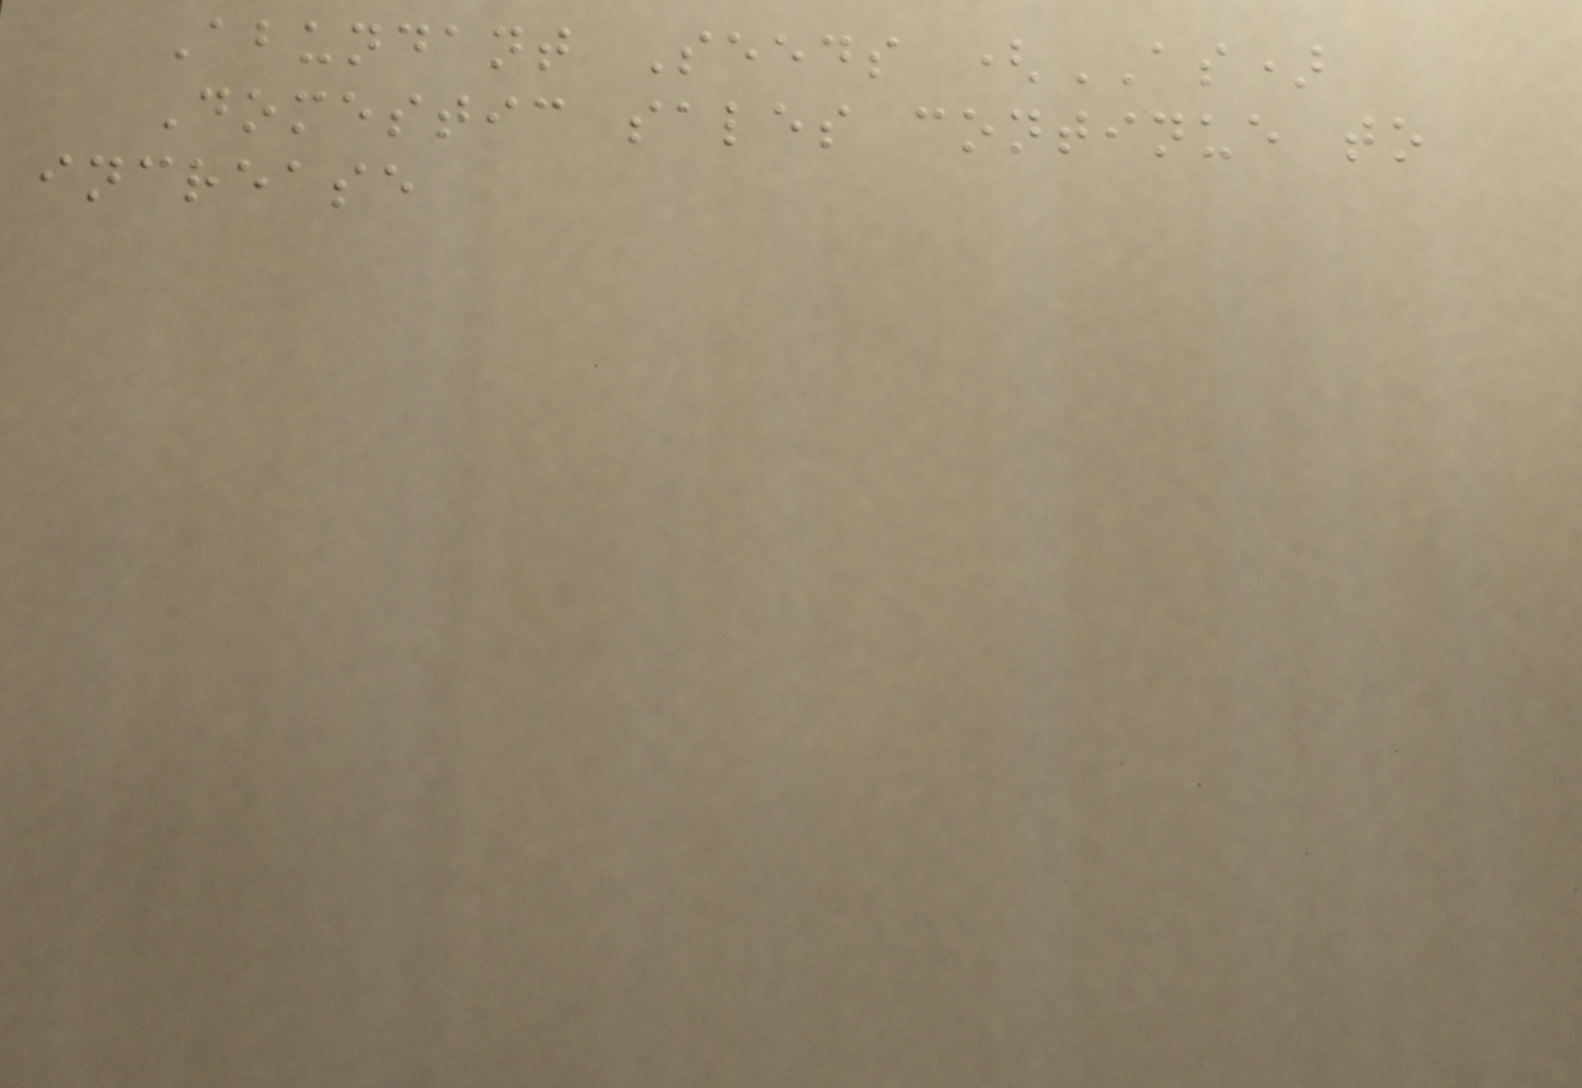Abundant Seeds (AS)
Domestic sales continue to
increase
